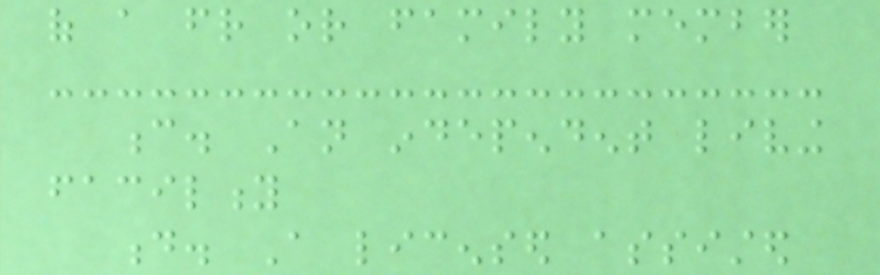of a friend or family member
c. An independent living
facility
d. A licensed assisted
